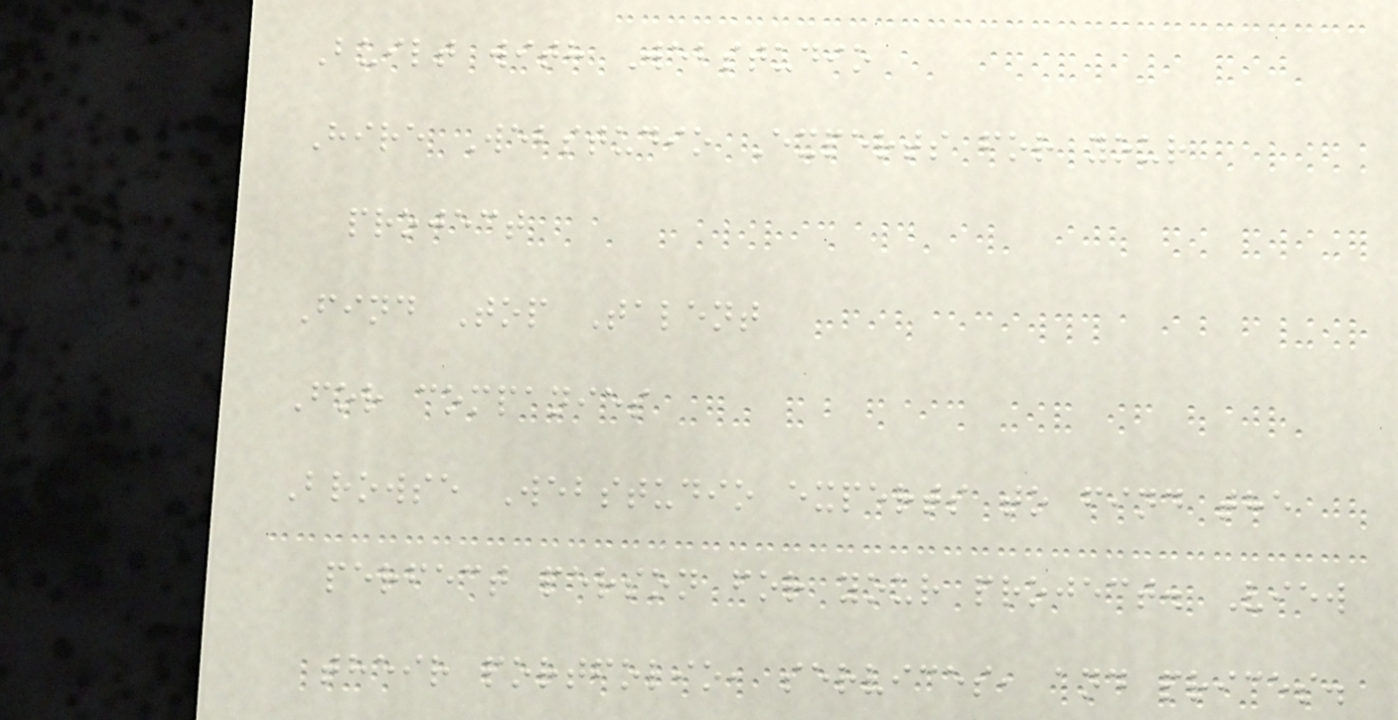Built with Webstudio
Hire Webstudio Experts for your
project
Find Top Talent
For companies
Browse Webstudio experts to find the
perfect person for your project. View
their portfolio, services, and prices.
